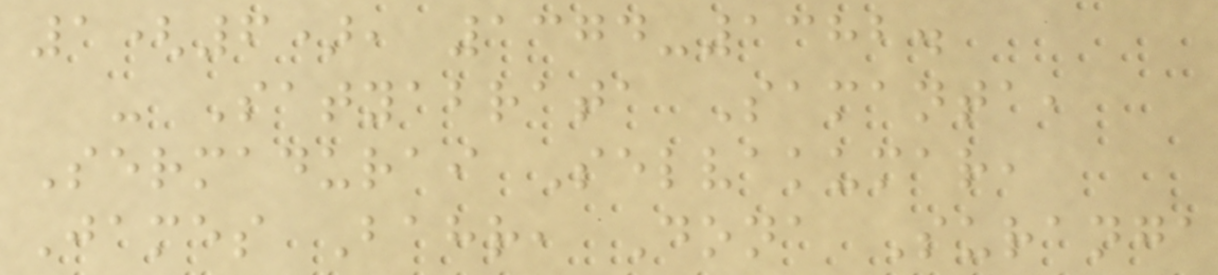1(6), 1374-1382.
- Satyabrata Samanta,
Sermadurai Selvakumar,
James Bahr, Dona Suranga
